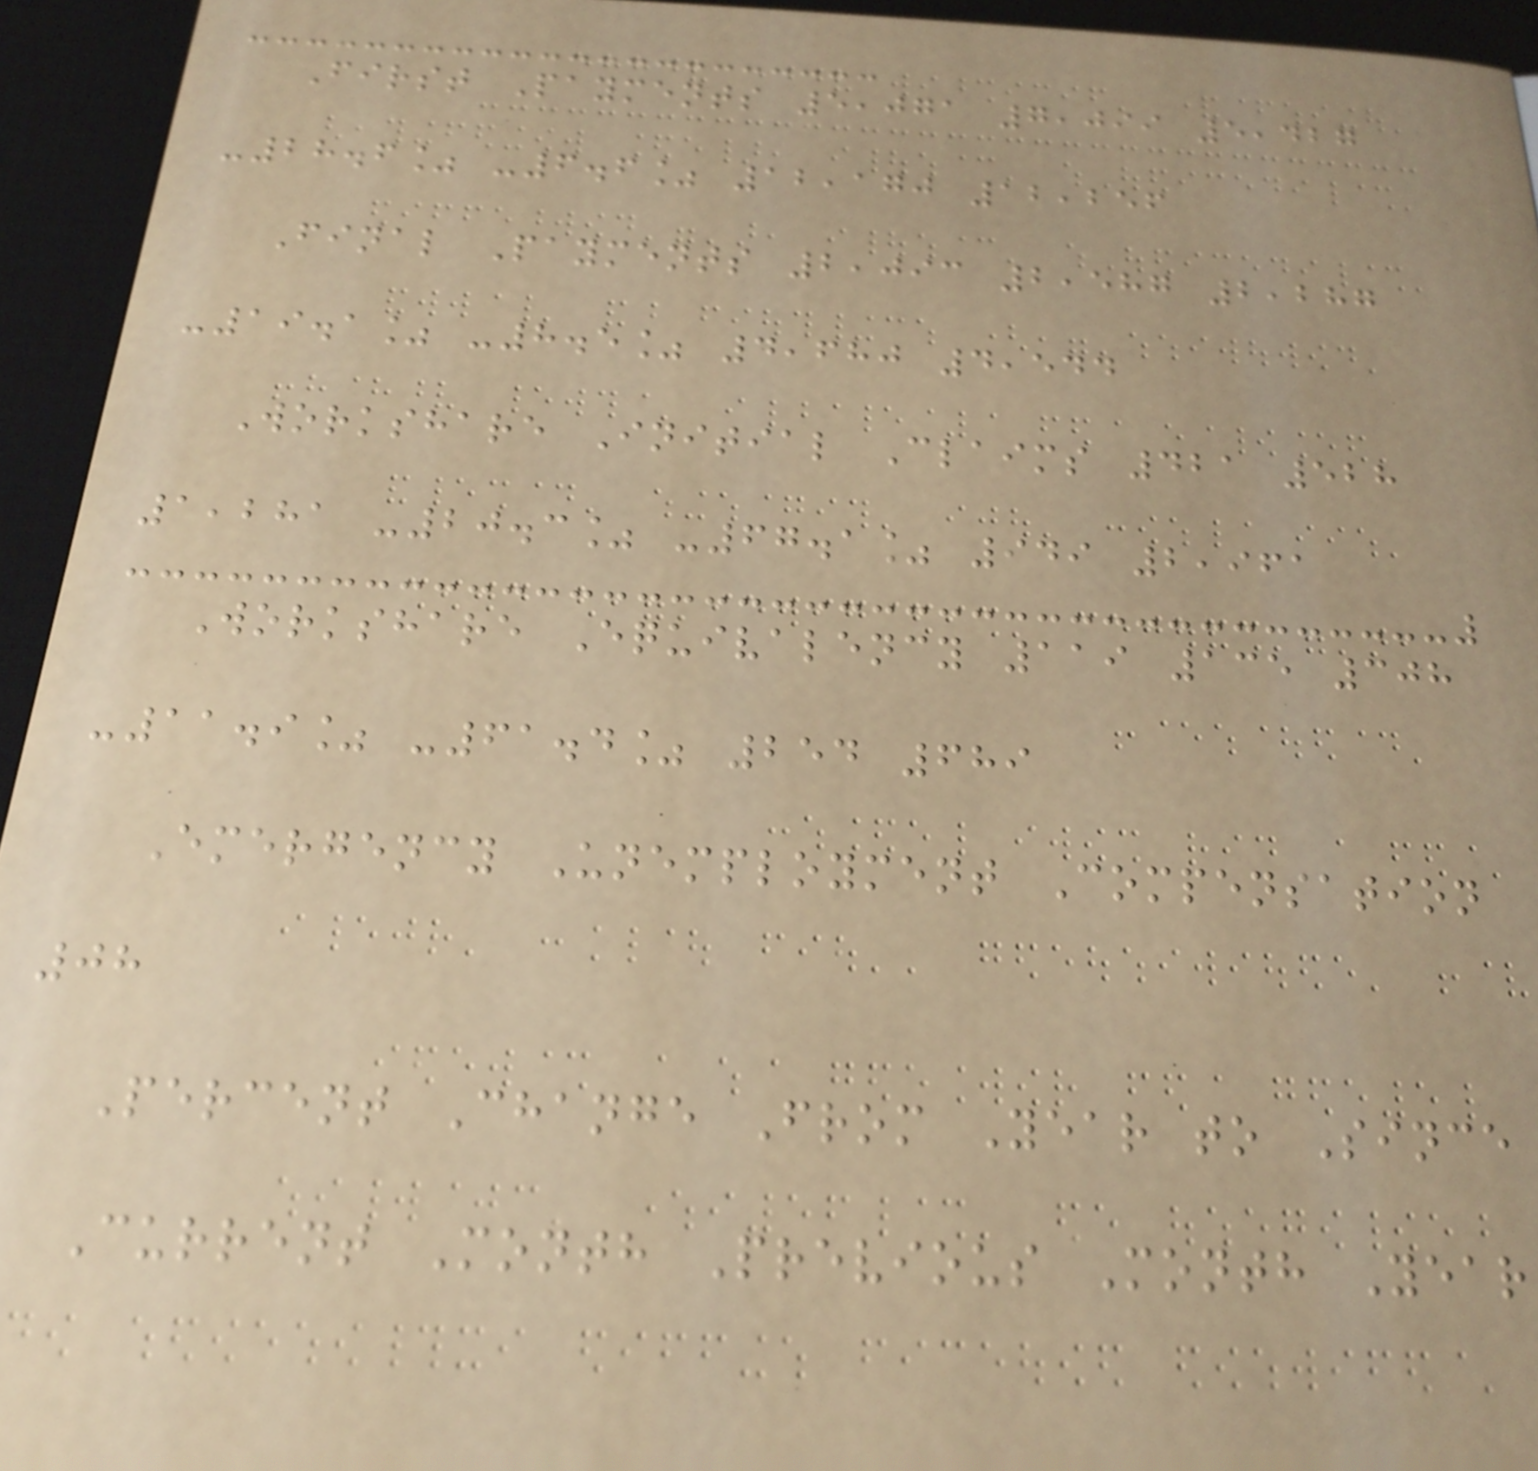First Payments 5,071 7,099 5,427
-28.6% -6.6% 12,170 12,256
Final Payments 2,093 2,587 2,287
-19.1% -8.5% 4,680 4,544
Workshare Initial Claims 421 528
1,281 -20.3% -67.1% 949 2,961
Workshare Equivalency 119 135 308
-11.9% -61.4% 254 689
Emergency Unemployment Compensation
08
Percent Change From Year to Since
Current Month Previous Month Year
